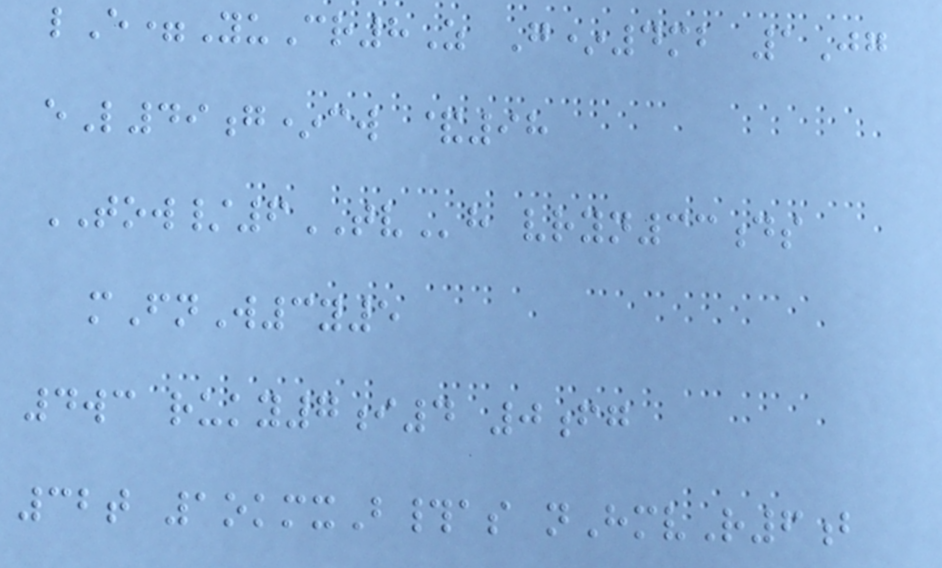lE=YuCr8Z G*4mb 1Jg
eL49g*cw &98
TOW/6TVh vryn33ds
mFnW3y5
4wc ruky7i4 0fg
32t 1okmxB#as nHmvR6b
